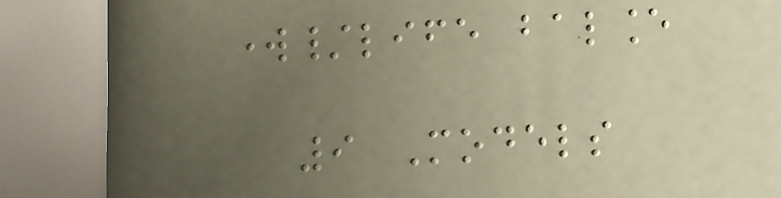work/life balance
9 Models
